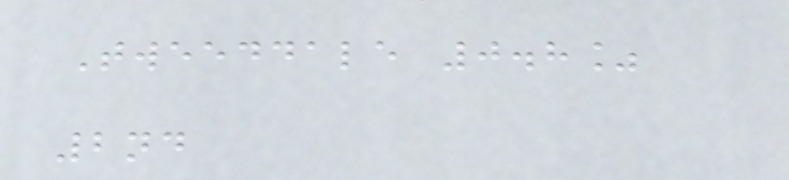Tweeddale 0.8%
2nd
